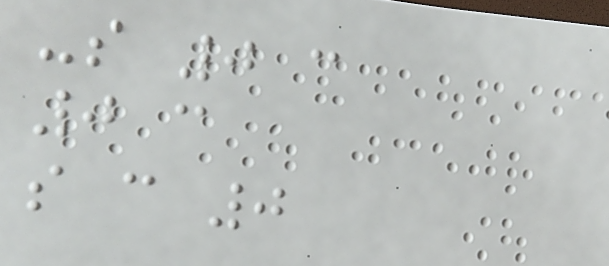-s 0 c
0 c
s c 0
